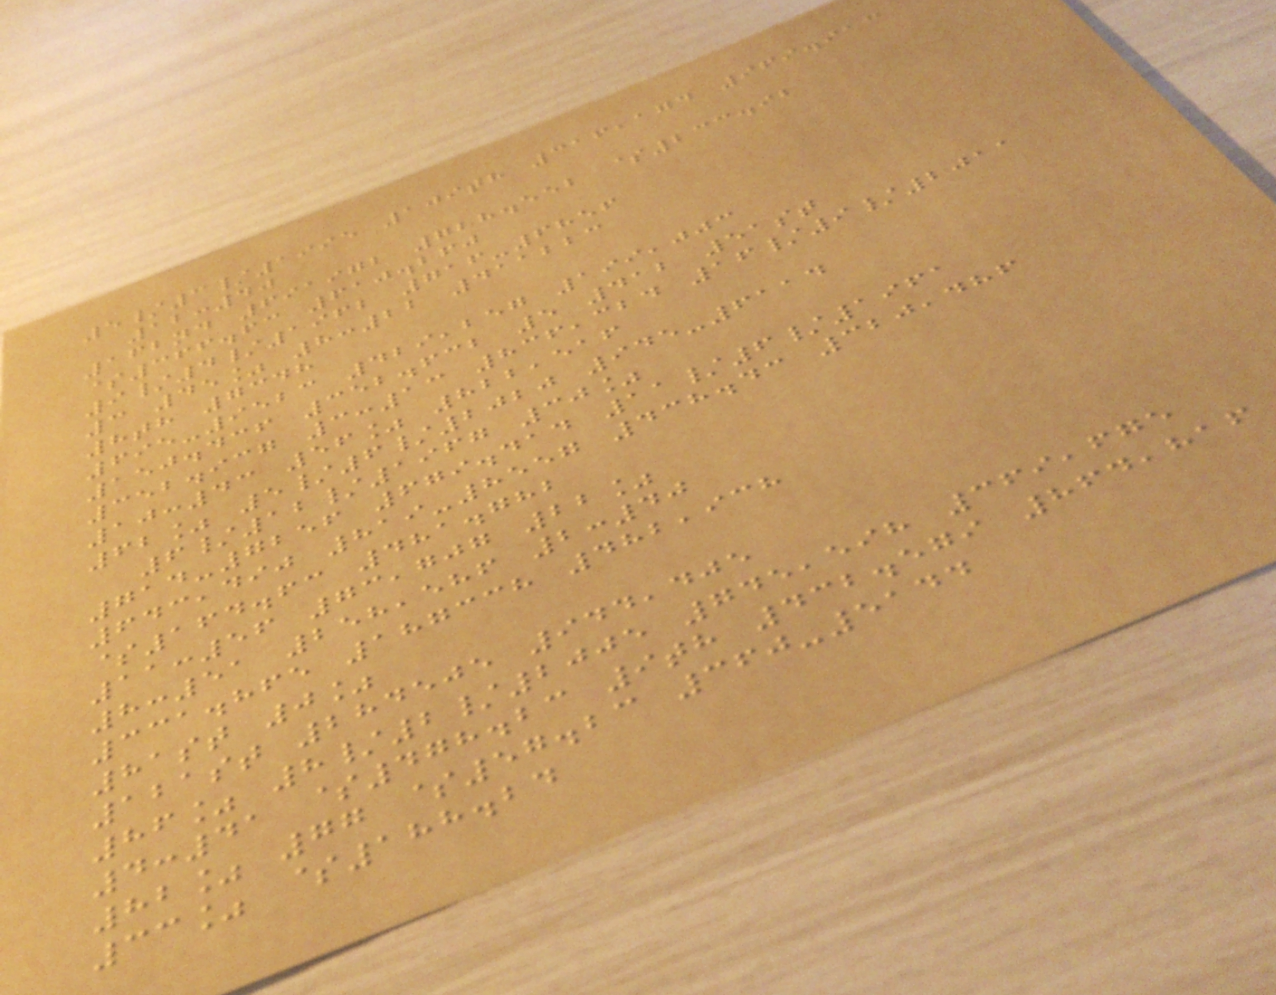5/3/1995 109th 316,174 969.913
12:40
162nd 691972 728.552 $233.92
$366.63 610.260
9/4/1962 716-6856
3 45% 8:22 411223
8th 7348
695-9523 429,257 199,003
150.436 352.632 5 412 51st
352.937 3:13 836,324 16/9/2011
10:43 56% 822,516
62% 5/6/2020 945-6114
6/12/1967 30%
714-7256 679.414 11/6/1961
643,490 819-8557 438.43 320,486
$164.63 481.782
11:56 73,707 22%
8:51 258,586 2:40
331.865 187338 482,938
81st 0%
121st 284505 944,405
86% 8/2/2005 745,598 369,675
4:41 $478.23 9th 432.579 864,816
82% 77 $57.23 360-5144
33% $188.24
